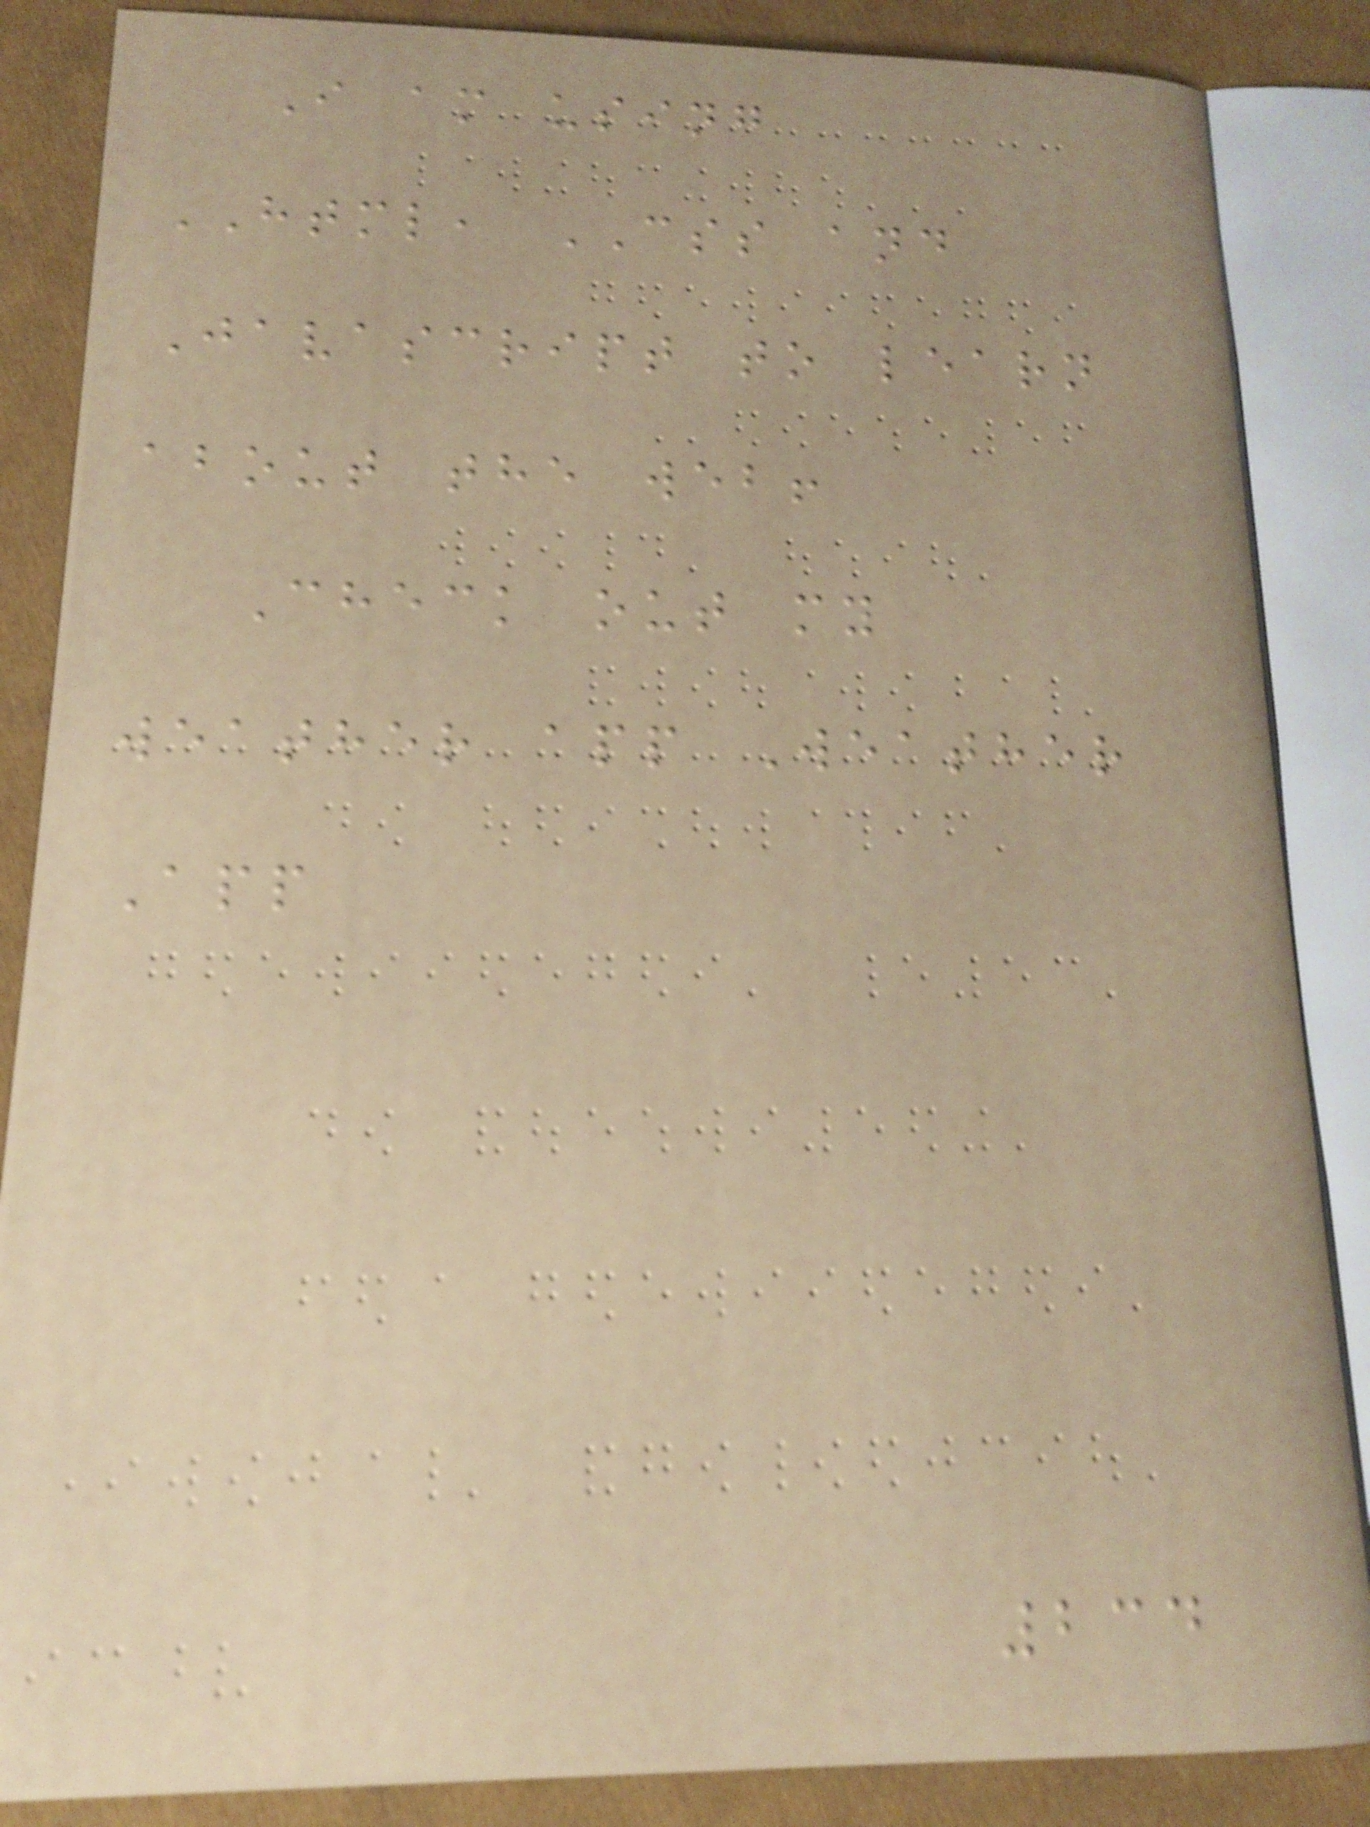I am using
HTML, CSS and
Javascript to learn
about the web!
Check out my
weather app Weather
App
234
